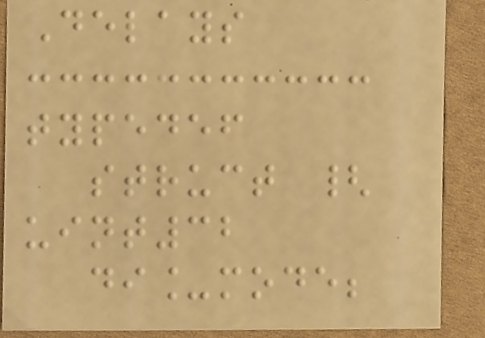Delays
typedef
struct {
uint32
di_mode;
